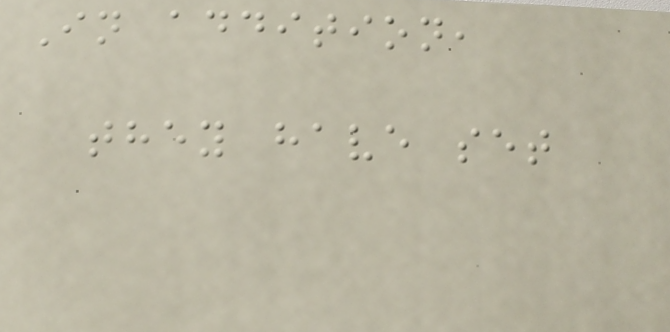In addition,
they have set
